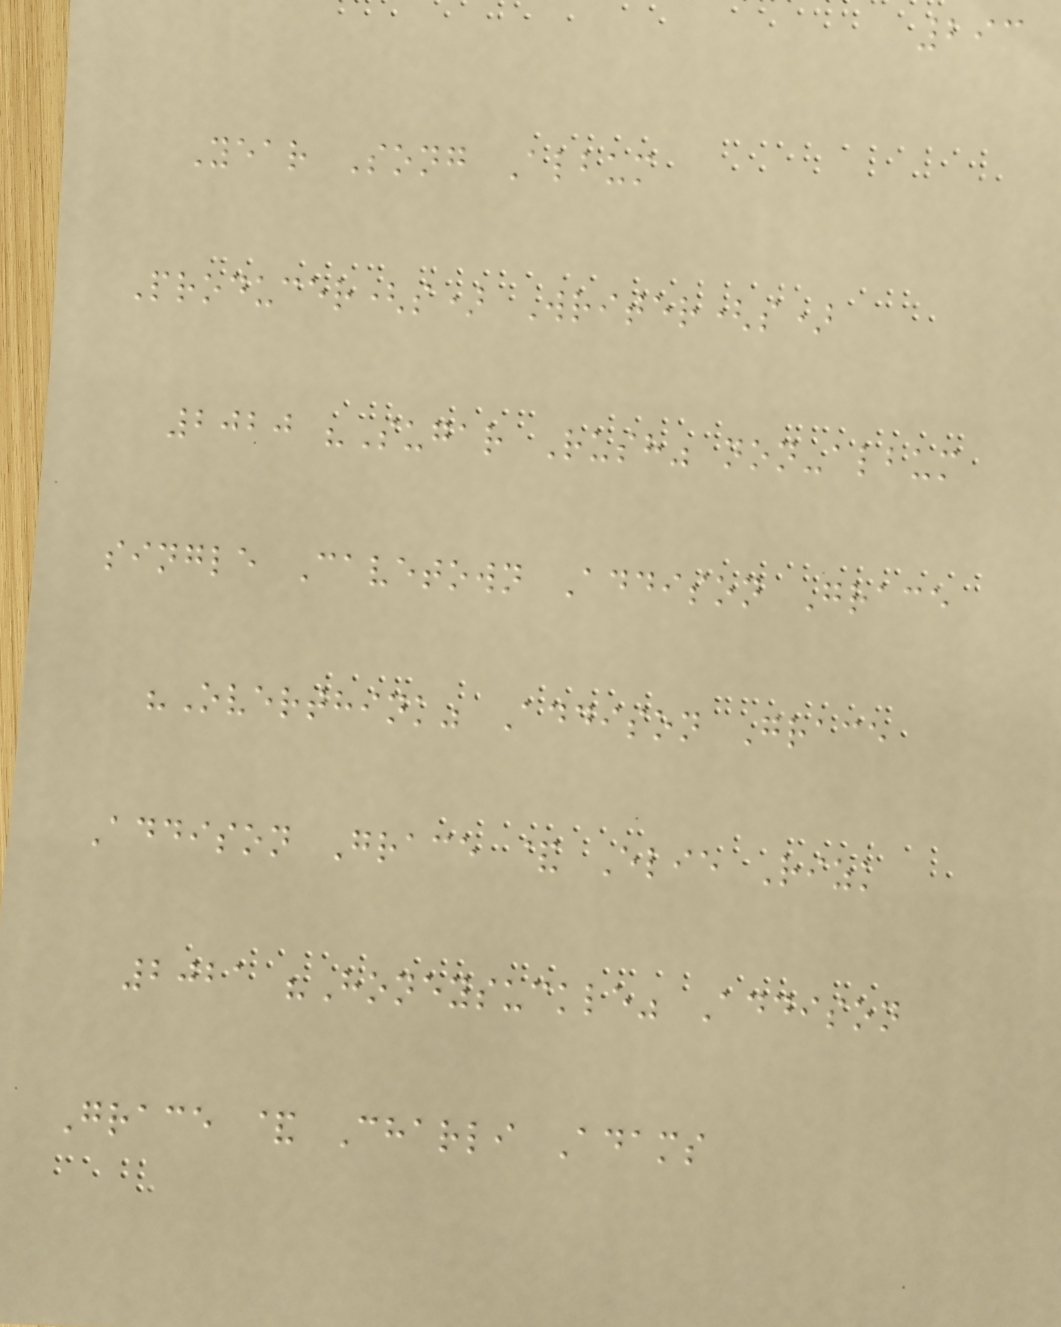293
Year Song Album
Producer(s) Writer(s)
2020 "Sugar Rush" non-album
single Cavetown Addison Grace
"Overthink" Addison Grace
Addison Grace & Elie Rizk
2021 "Honeysuckle" Addison
Grace & Charli Adams
